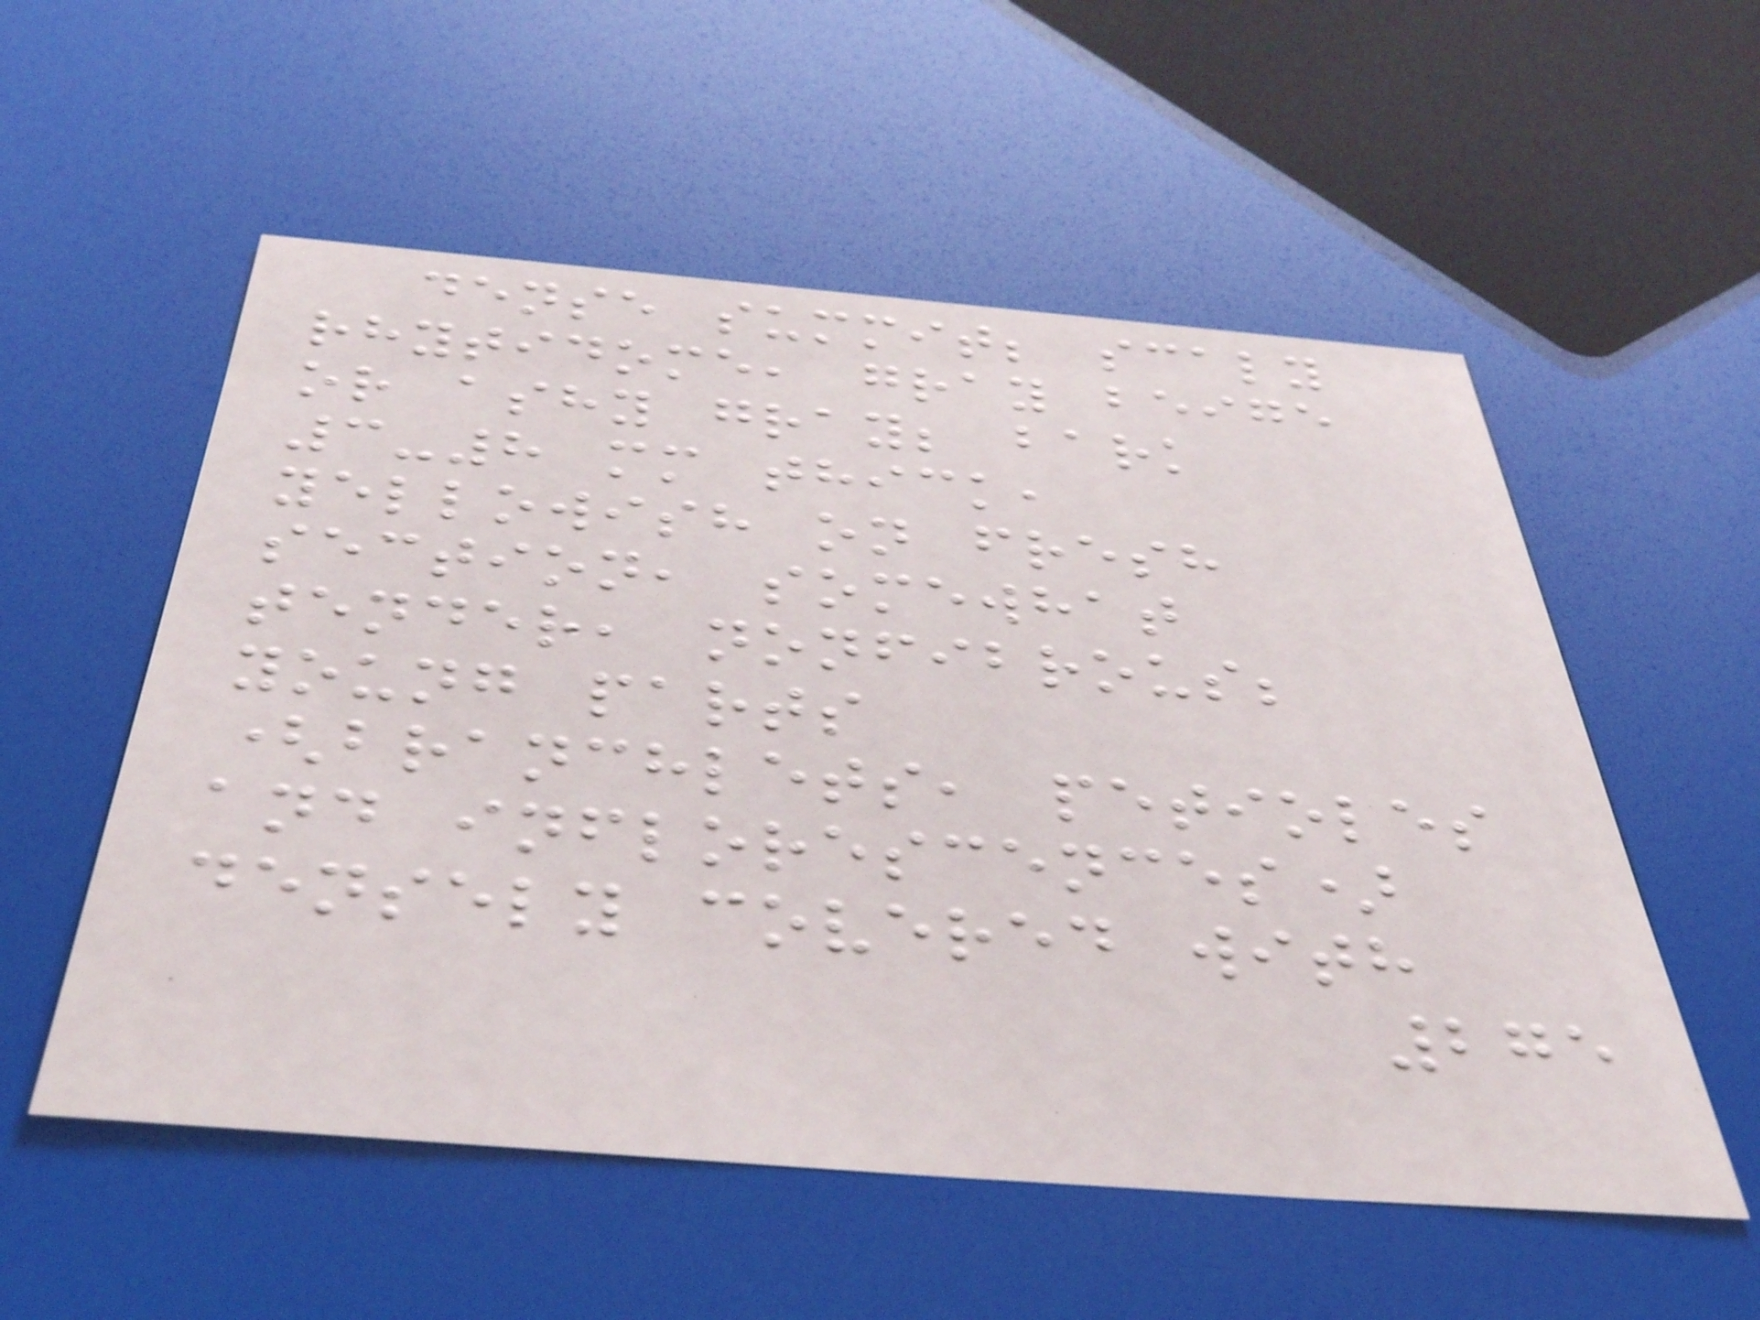dense summit; scaly
rhytidome, gray beige
or ashy gray; bark
3-8 mm thick,
yellowish on fresh
section, somewhat
tender, nonfibrous;
young parts
(branchlets, petioles
and inflorescences)
densely covered with
275
